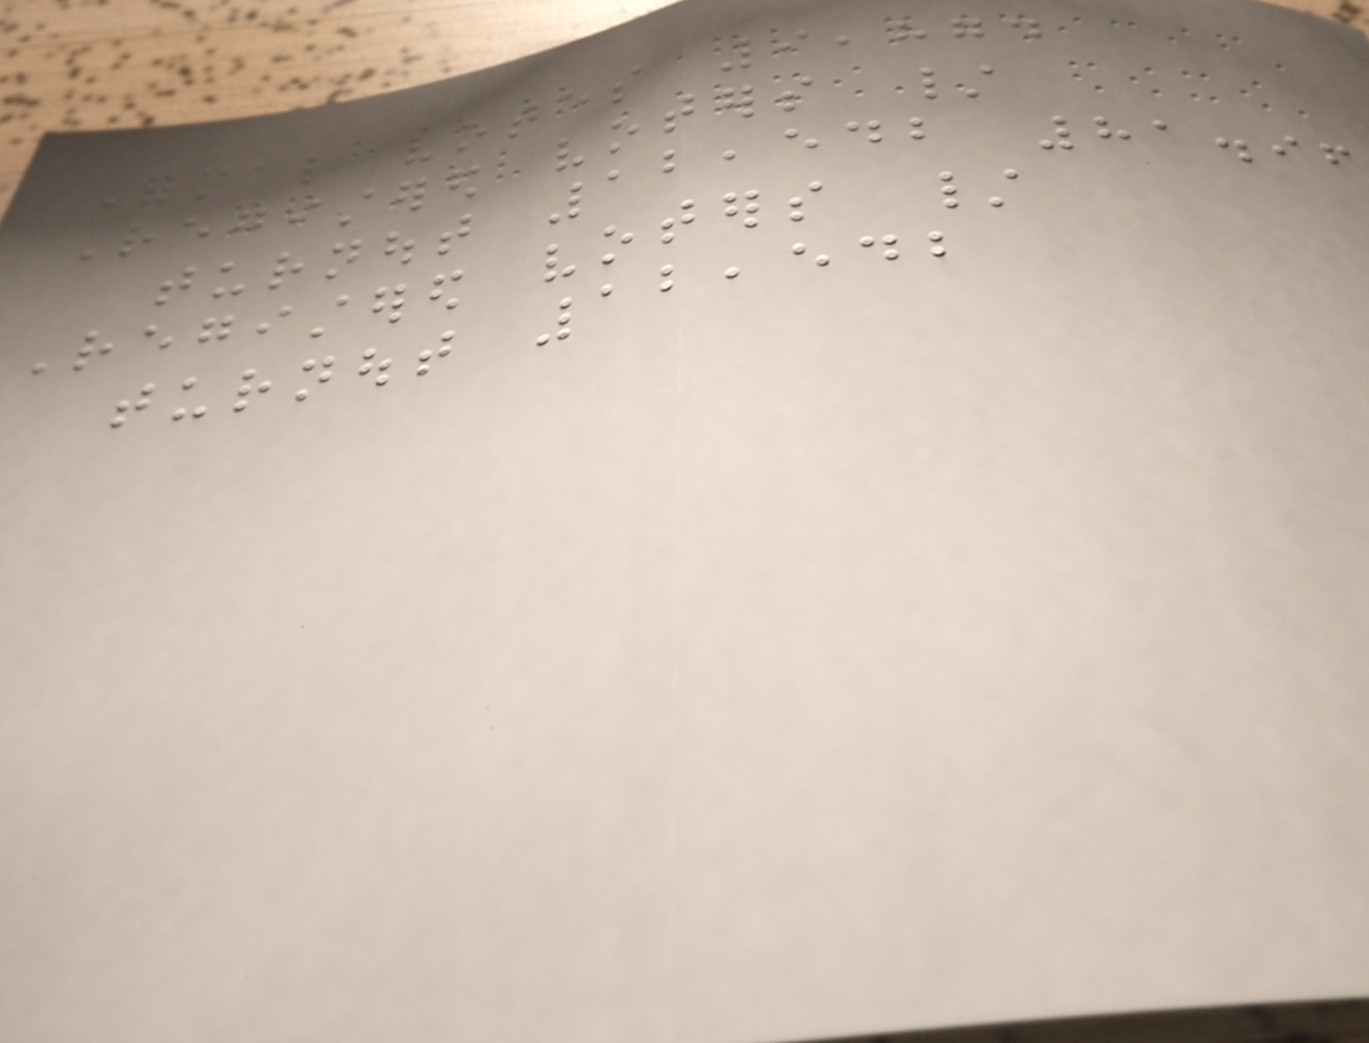Formal votes 9,874
Registered voters /
turnout 12,542 81.96
Registered voters /
turnout 12,542
